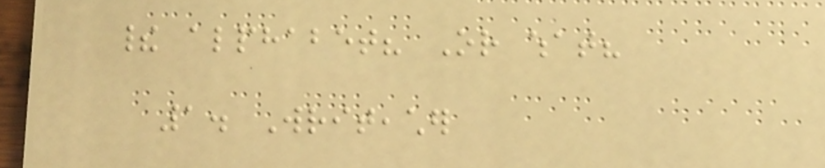their alphabet? Or what?
1. Writeacher
